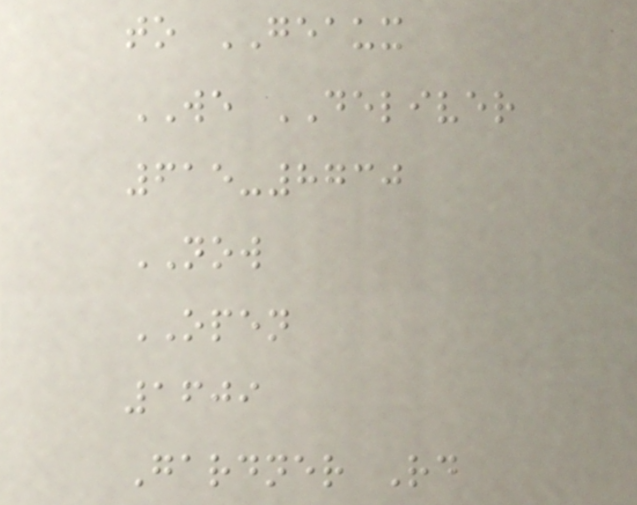to GEAUX
WE DELIVER
615-8730
NOW
OPEN
1609
Gardner Rd
